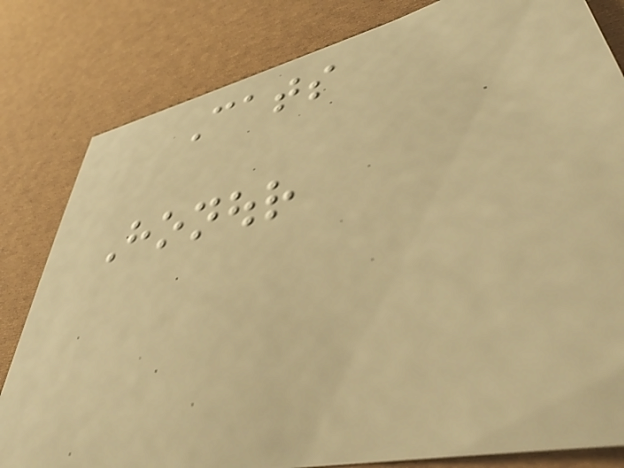Cats
Honour
